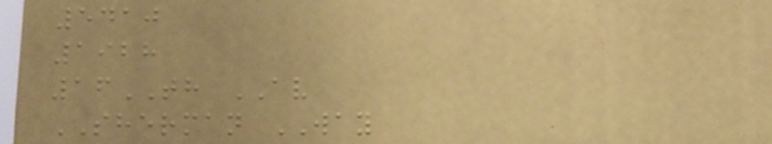5410
1928
16TH AV
SHERMAN WAY
